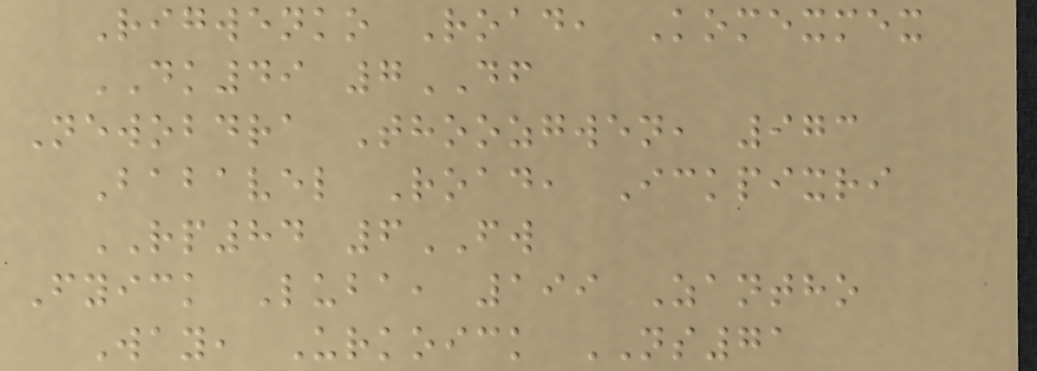Rigwenko Road, Komexmex
DK49 7DF
Newobdra Thoozgwen, 973
Babavel Road, Ickpixri
RP84 6FW
Fyick Luba, 199 Zantho
Way, Urkoick NS71
